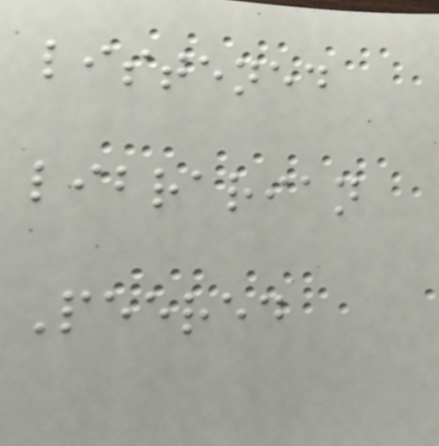listened
librarian
Peered
